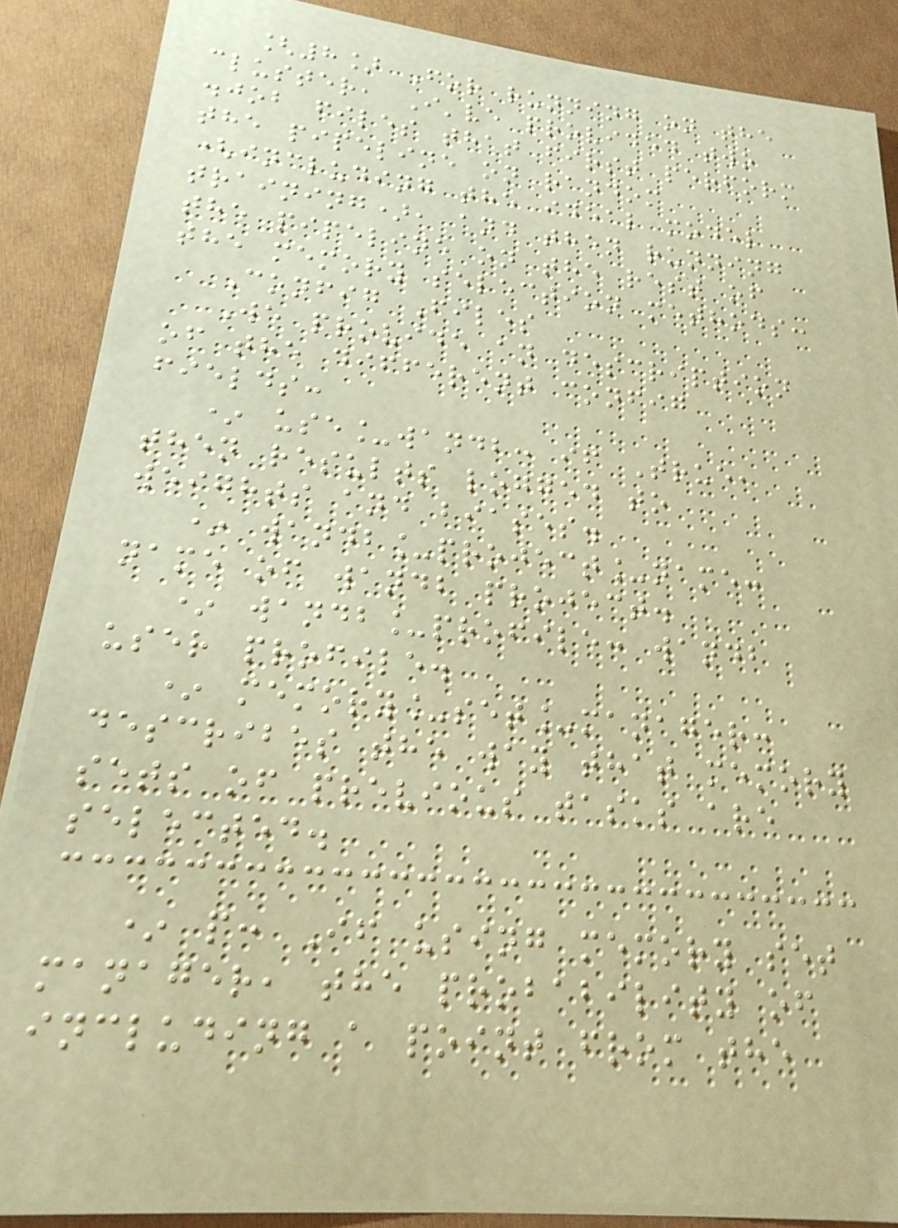[8] For running on the
cluster, I've provided two
.job files that first perform
the pipeline on random
(including the ideal model
training), and then running
the pipeline on the rest of
the memory selection methods:
Config Files
We provide an description
of the different config
fields:
* use_wandb: if True,
then results logged to
weights and biases.
* wandb_project_name:
name of wandb project.
* wandb_profile: wandb
user profile.
* memory_set_manager:
describes the way that memory
sets of previous tasks are
selected.
* p: If using memory set
manager, the probability of
including a point from the
